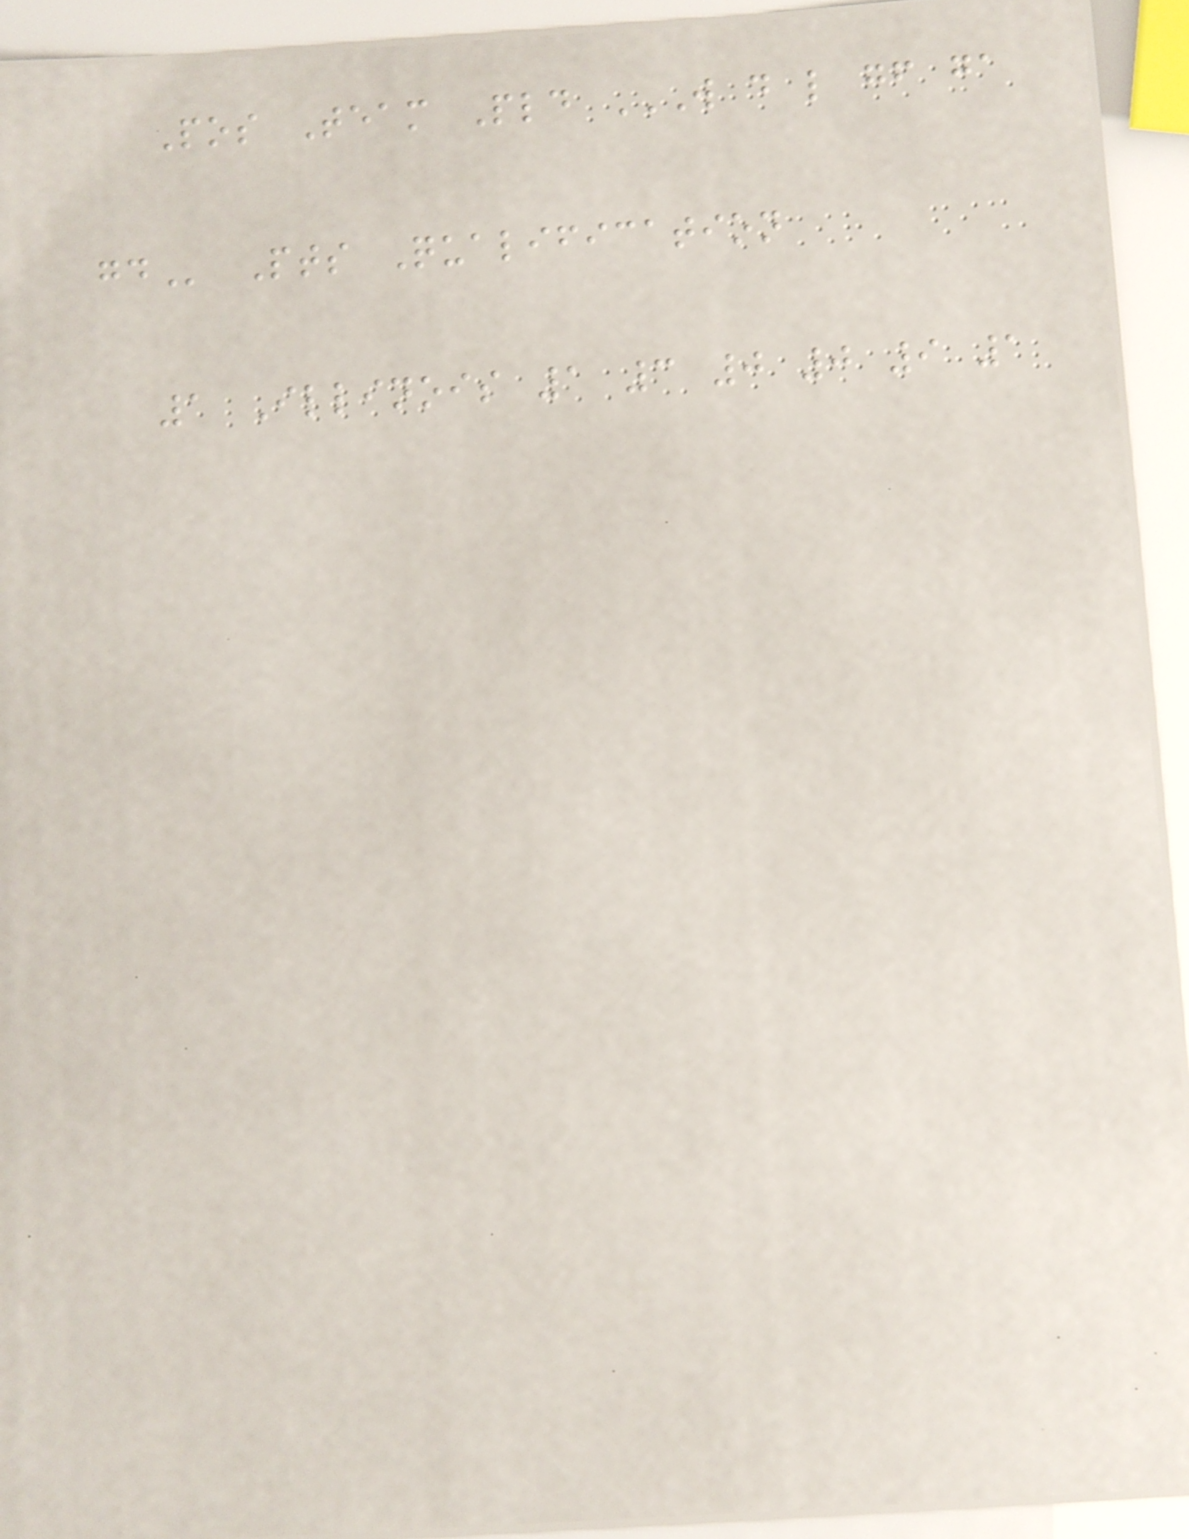Pos Team Pld W D L GF GA
GD Pts Qualification
1 Illinois 1 3 0 0 9 1
